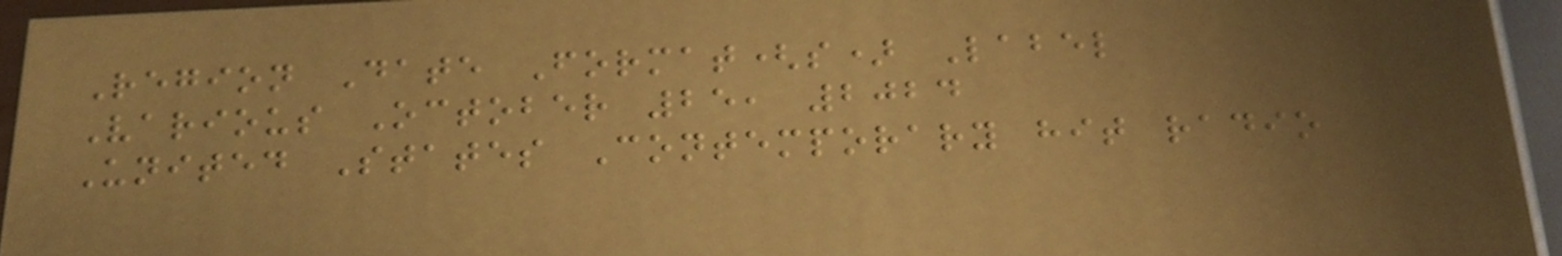Region Date Format(s) Label
Various October 25, 2024
United States Contemporary hit radio
